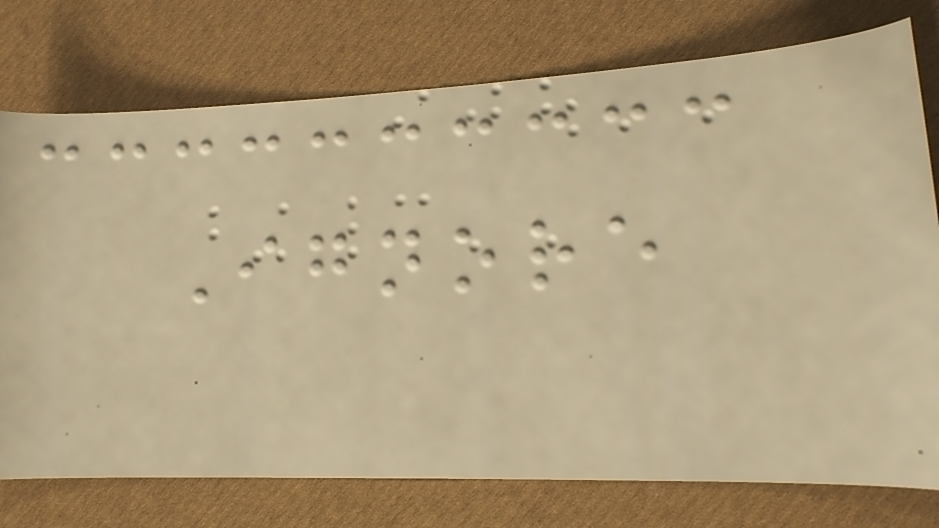Ignore
